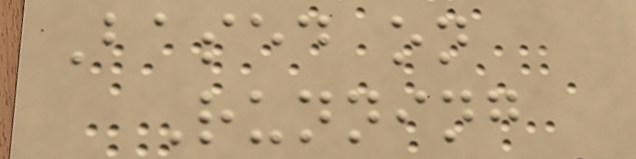Based on
Running
